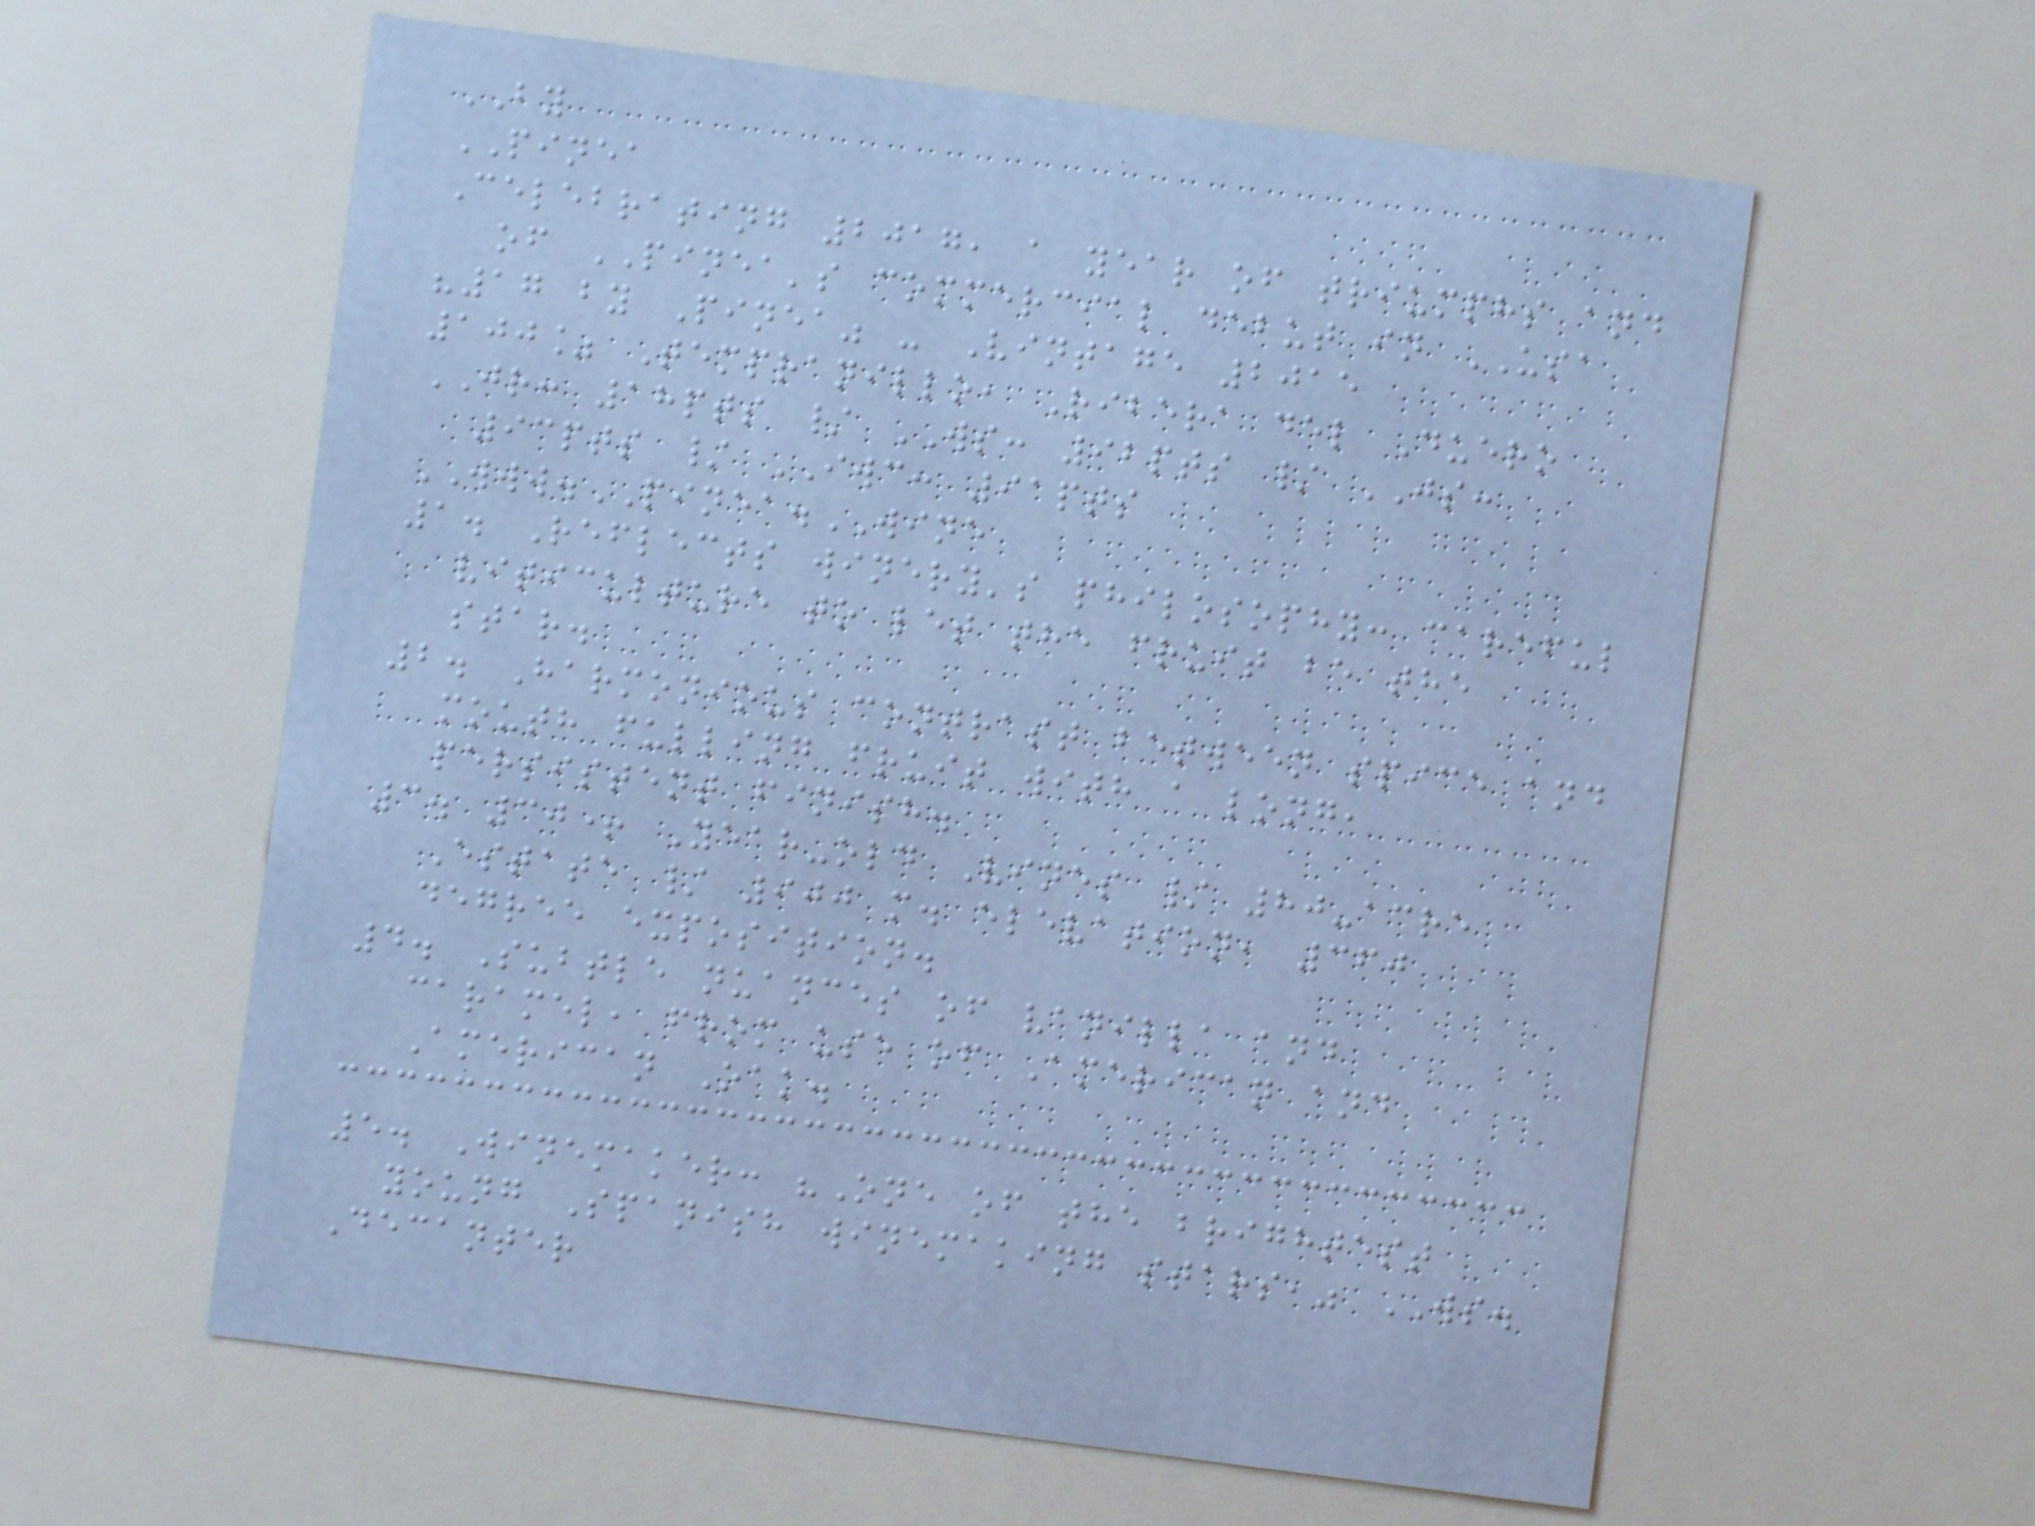BY
PINEA
Celebrating 2017, a year of triumphs and
of PINEA's commercial debut in USA
"17 by Pinea" - Vintage 2015
100% Tempranillo, Ribera del Duero
JR: 18pts / WS: 92pts / JS:
93pts / IWC: 91pts
WWW.PINEA.WINE
1. Reflects winery's philosophy: careful
viticulture to let the fruit be the
star.
2. Harmonious contrast between spice and
mouth fulling fruit with a long,
persistent finish.
3. 30+ Year-old Vines / 80-acre
Estate / 900 m. elevation, 360
degree exposition.
4. Subtle nuances of vanilla and
caramel, from use of American and
American Oak.
5. Winemaker: "One of the brightest
young Spanish winemaking stars," WS.
Decanter
